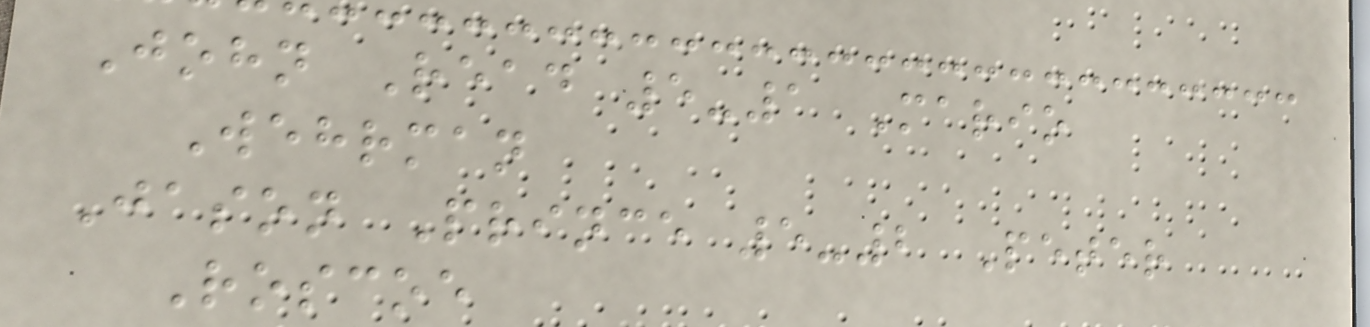John Read 5-1 Mario
Wehrman
Jason Prince 5-2 Peter
Roscoe
